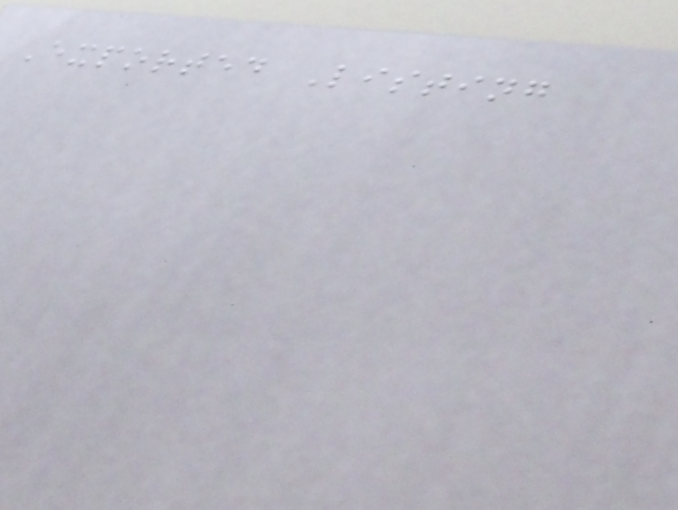Exported Listing
